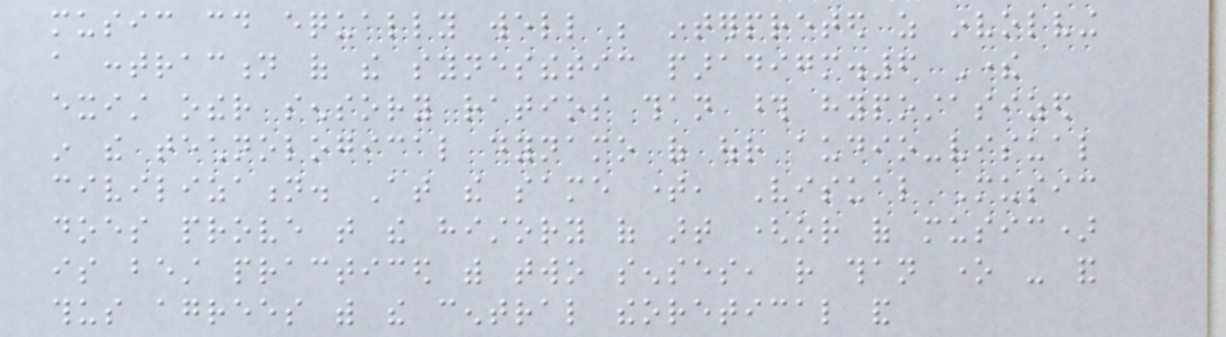music could equally well be interpreted as involving
a contraction of the synesthetic paradigm.6 There
exist other sensory ratios than those hypostasized
in the technological dynamo of our audio-visual
civilization. At the same time, Visual Music
does prove that the history of art (or of music)
is best practiced with two senses, rather than one - and
thus agrees with the central theoretical and
